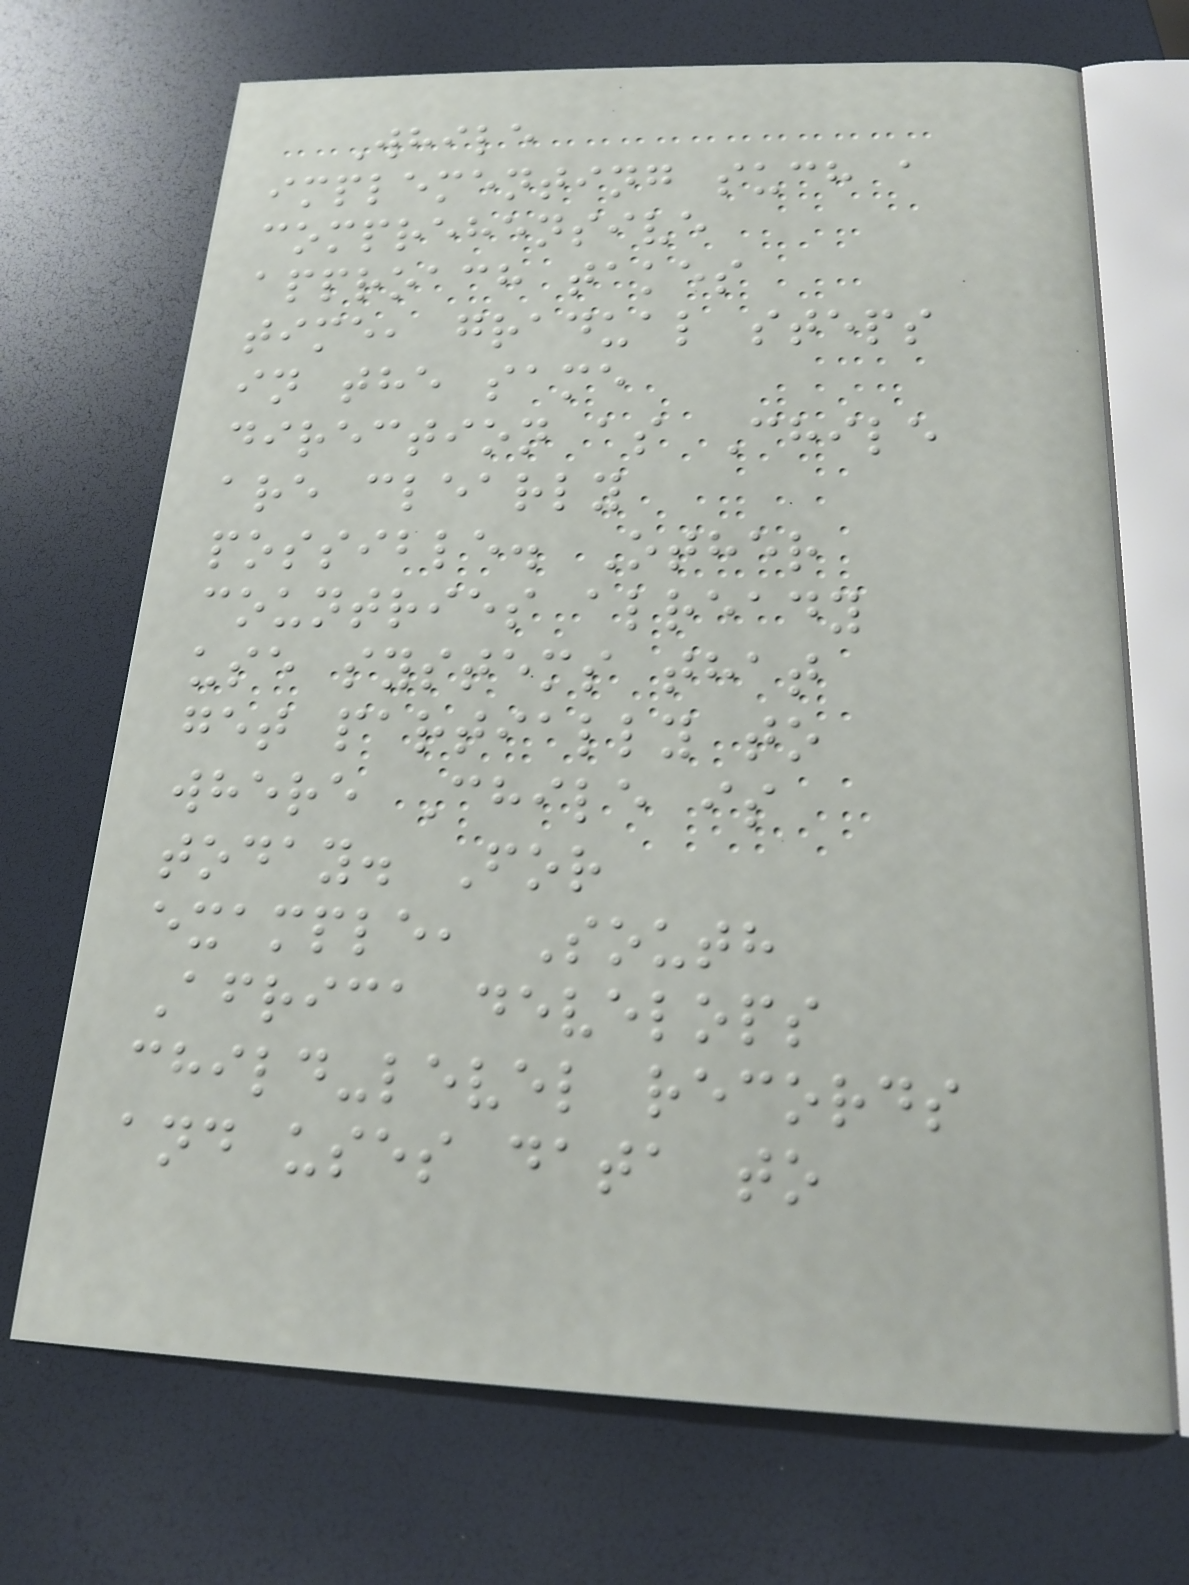While
implementing such a
comprehensive
approach takes
time, gradual steps
in the same
direction as Chile
are clearly
possible. Other
countries already
use systems that
get partially to
where Chile is
today. For
example, South
Africa develops
child-level records
and uses data to
